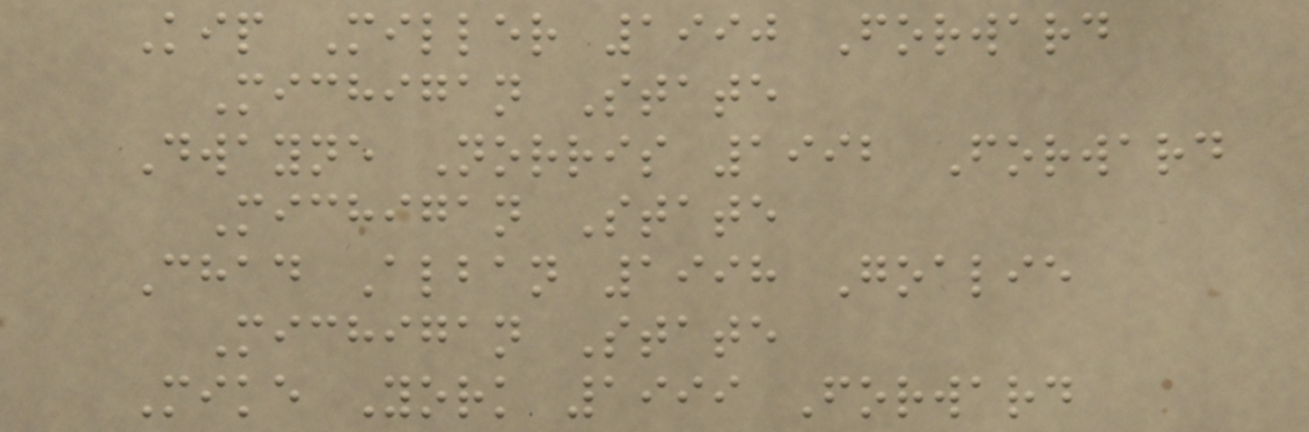Kip Miller 1990 Forward
Michigan State
Dwayne Norris 1992 Forward
Michigan State
Chad Alban 1998 Goalie
Michigan State
Mike York 1999 Forward
